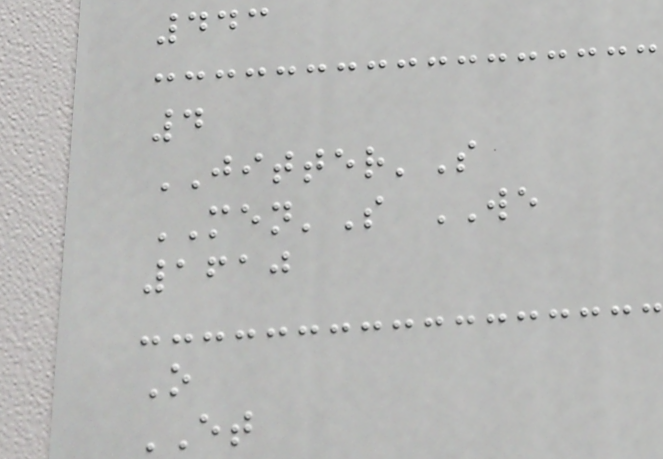443
4
JITTER'S
MEN'S WE
1610
O
ET
